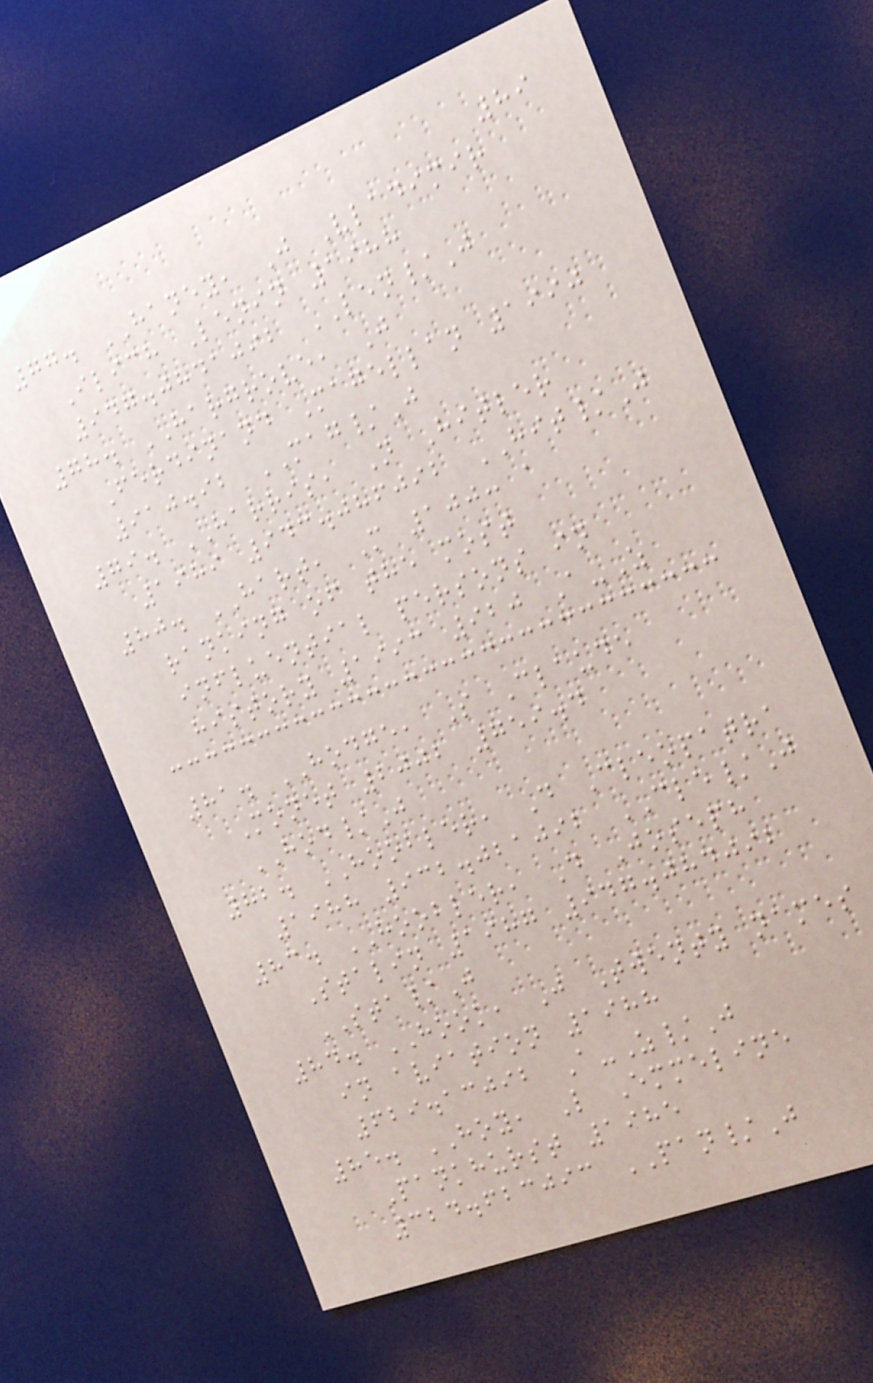89
77. HANEY, J Vladimir
Ilich Lenin 1988
947.0841092 LEN/J
78. HARGROVE, J
Ferdinand Magellan 1990
910.92 MAG/J
79. HARRIS, N Hitler
1989 943.086092 HIT/J
80. HART, M 100: a
ranking of the most
influential persons in
history 1993 920 A-Z
81. HODGE, S Claude
Monet 2002 759.4
HOD/J
82. HOOBLER, D Cleopatra
1988 932.021092 CLE/J
83. HOOBLER, D Joseph
Stalin 1987 947.084092
STA/J
84. HOOK, J Twenty names
in aviation 1988
629.13092 A-Z/J
85. HOY, L Emmeline
Pankhurst 1985
324.623093 PAN/J
